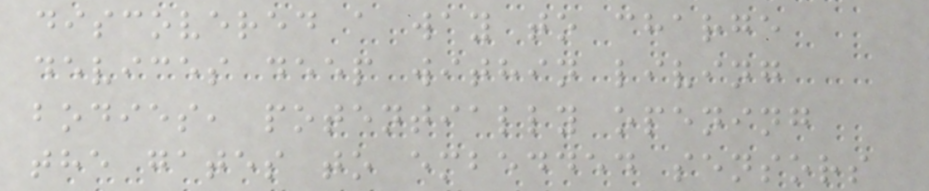discovered a way to charge
devices deep within living
bodies, potentially opening
the gates to embedded sensors
